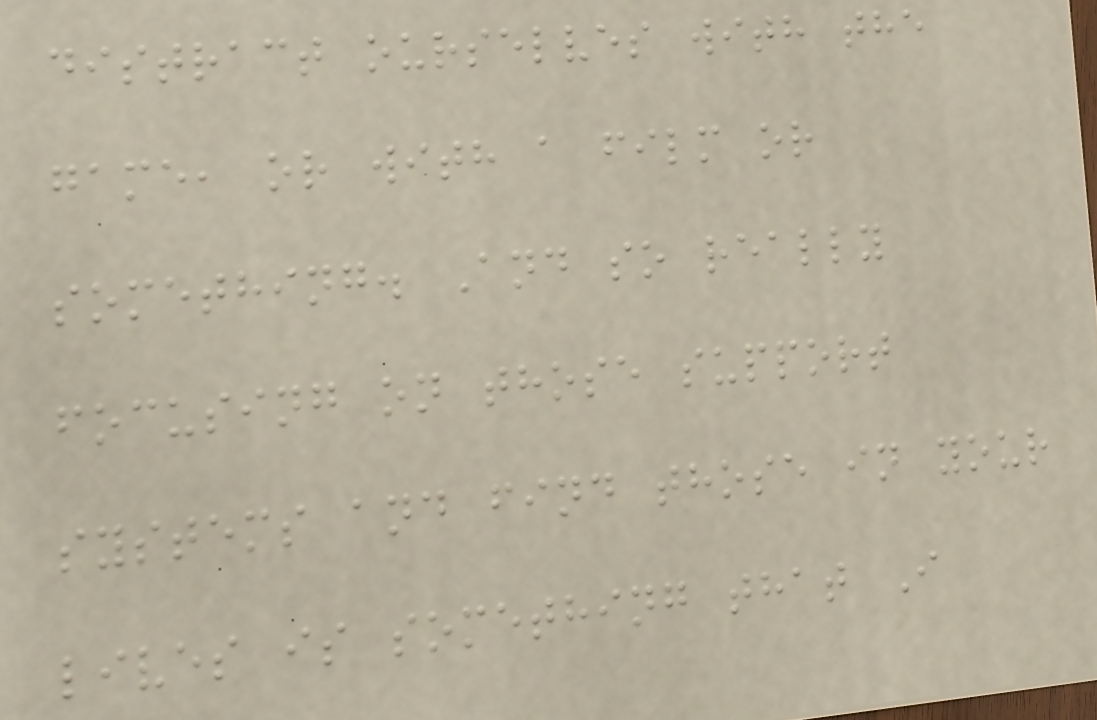distract ourselves with the
game, or with a film or
something. And so really
focusing on those support
systems and find those in your
lives is something that I
